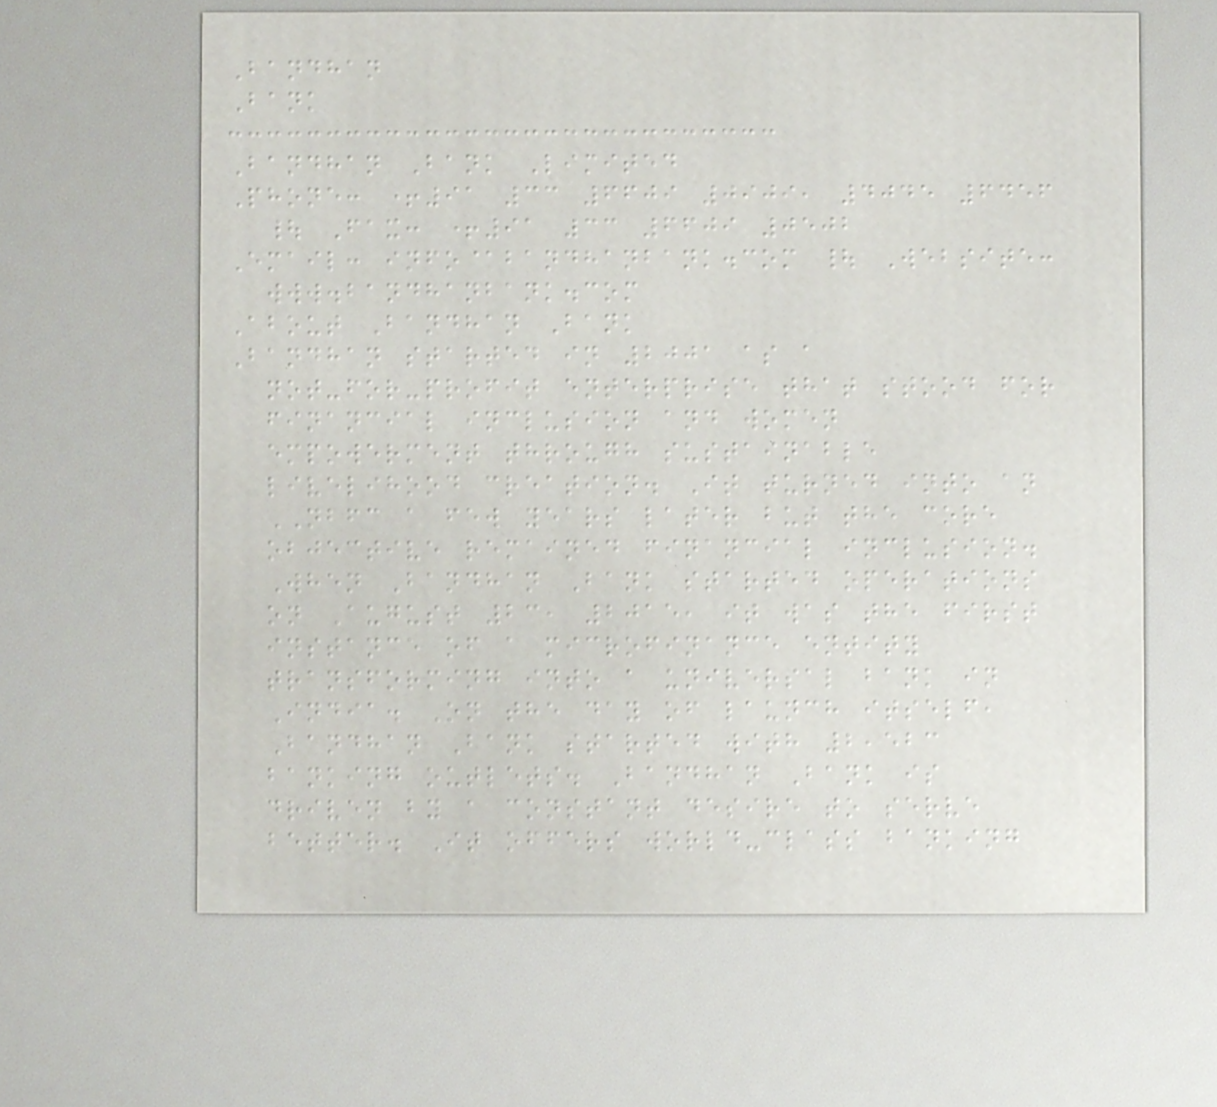Bandhan
Bank
Bandhan Bank Limited
Phone: +91 33 6609 0909, 4045 6456
| Fax: +91 33 6609 0502
Email: info@bandhanbank.com | Website:
www.bandhanbank.com
About Bandhan Bank
Bandhan started in 2001 as a
not-for-profit enterprise that stood for
financial inclusion and women
empowerment through sustainable
livelihood creation. It turned into an
NBFC a few years later but the core
objective remained financial inclusion.
When Bandhan Bank started operations
on August 23, 2015, it was the first
instance of a microfinance entity
transforming into a universal bank in
India. On the day of launch itself,
Bandhan Bank started with 2,523
banking outlets. Bandhan Bank is
driven by a constant desire to serve
better. It offers world-class banking
